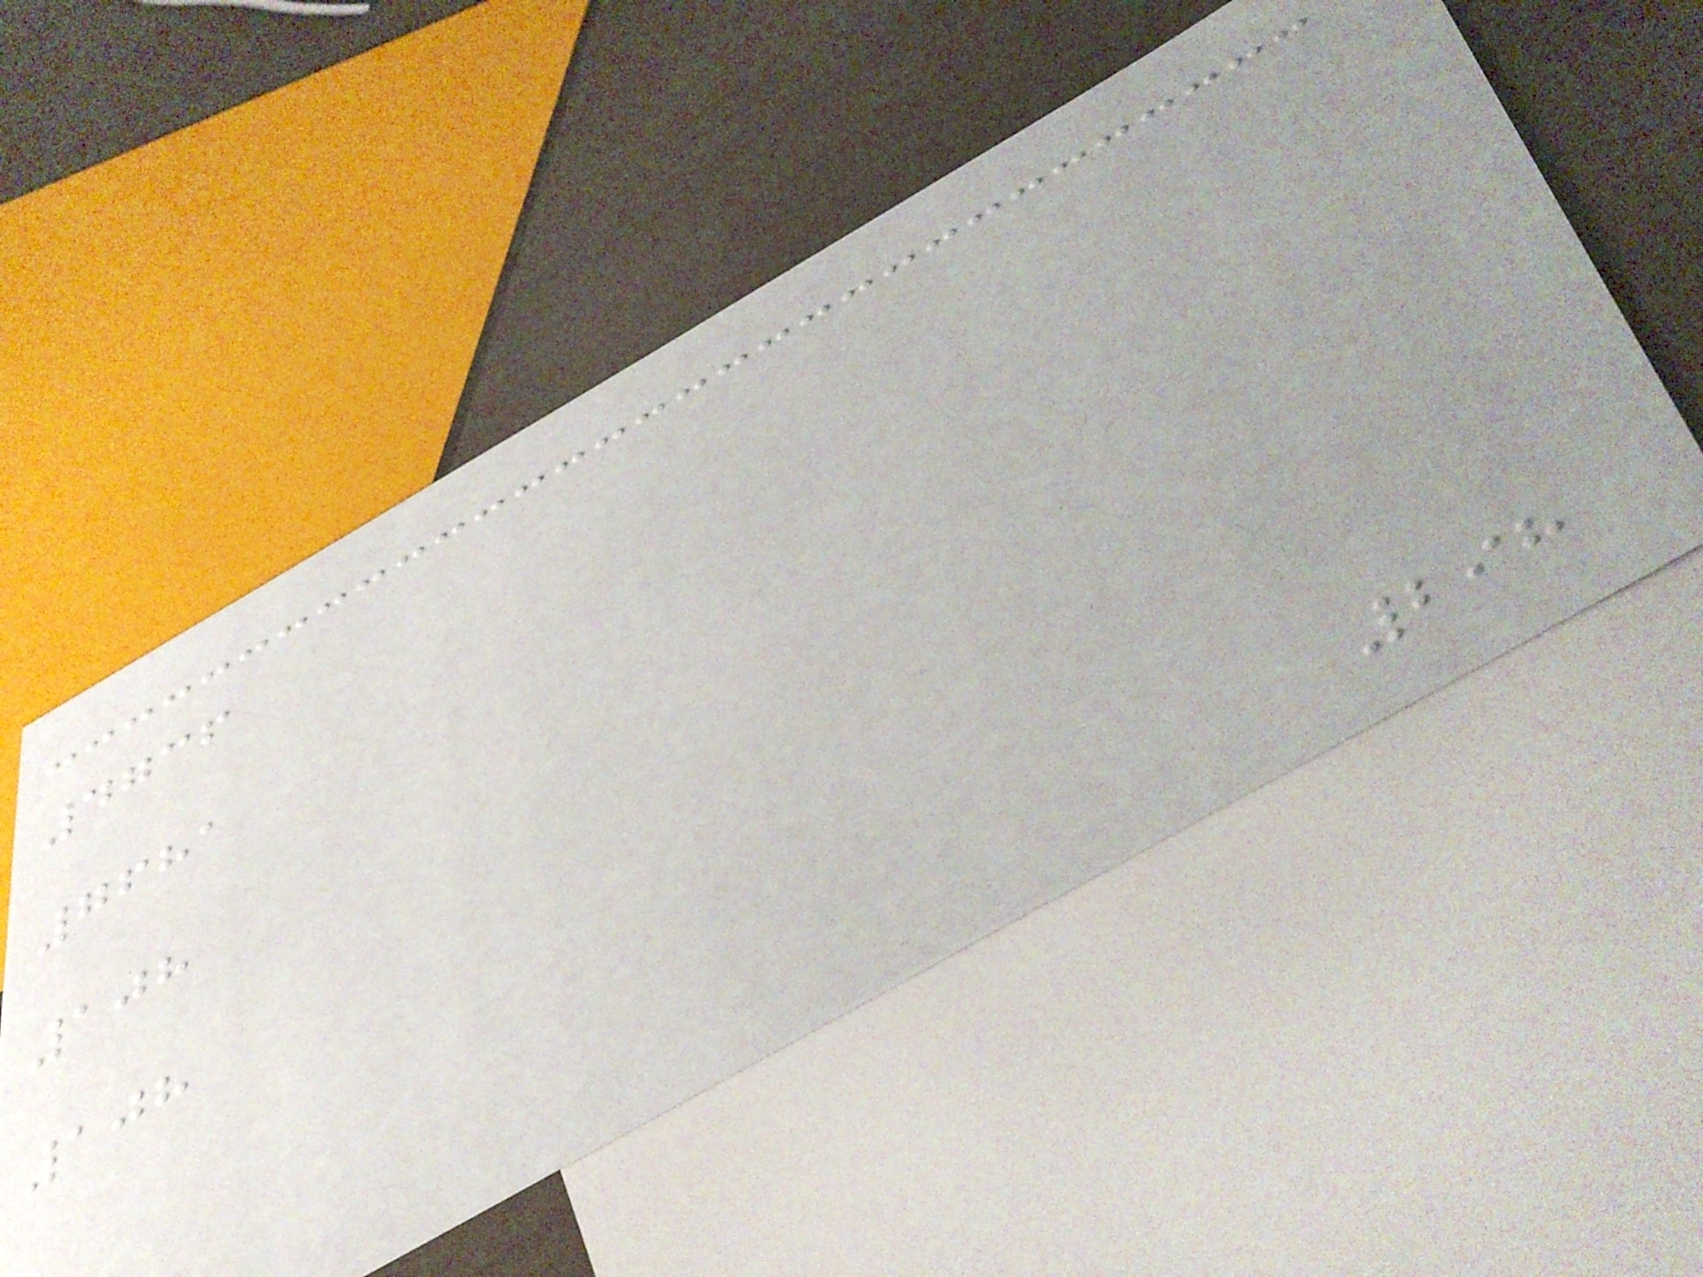4736
7681
108
108
298
